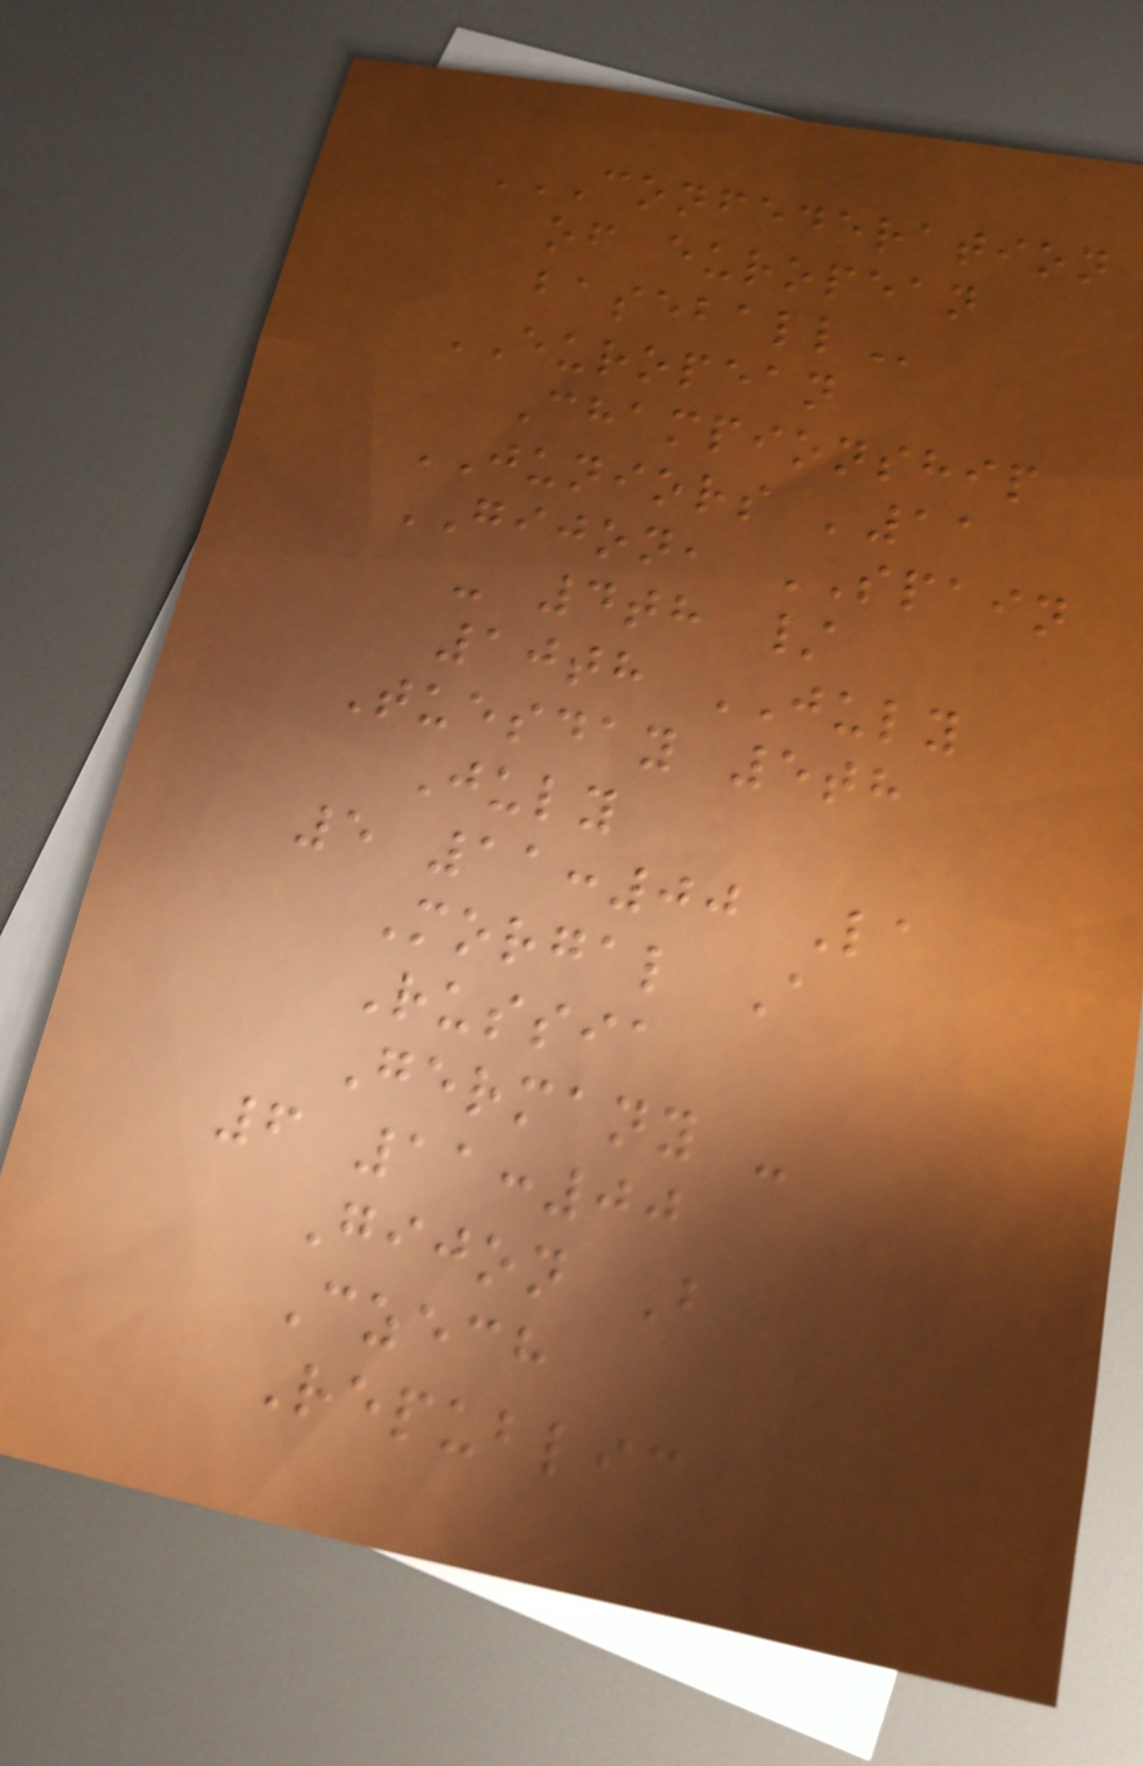CONFEDERATION
OF EUROPEAN
BASEBALL
EUROPEAN
Championship
JUNIORS '11
GIJON, SPAIN
- 4th /
10th JULY
Tuesday 5th
July
5 11:00 La
Morgal A
Russia
Germany -
6 11:00
Gijon B
Czech
Republic
